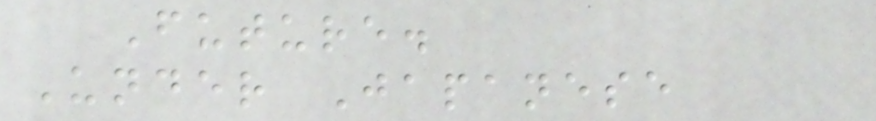Future.
Under Japanese
